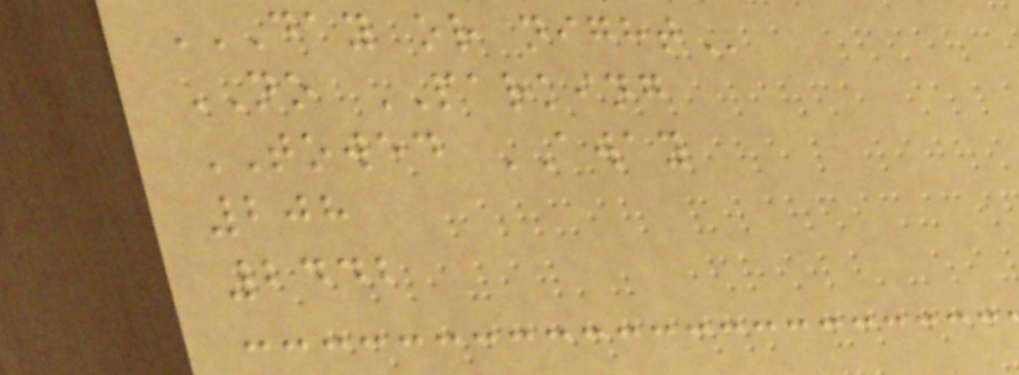DAY OR NIGHT
NO PARKING
TOWED AWAY
208
2442
